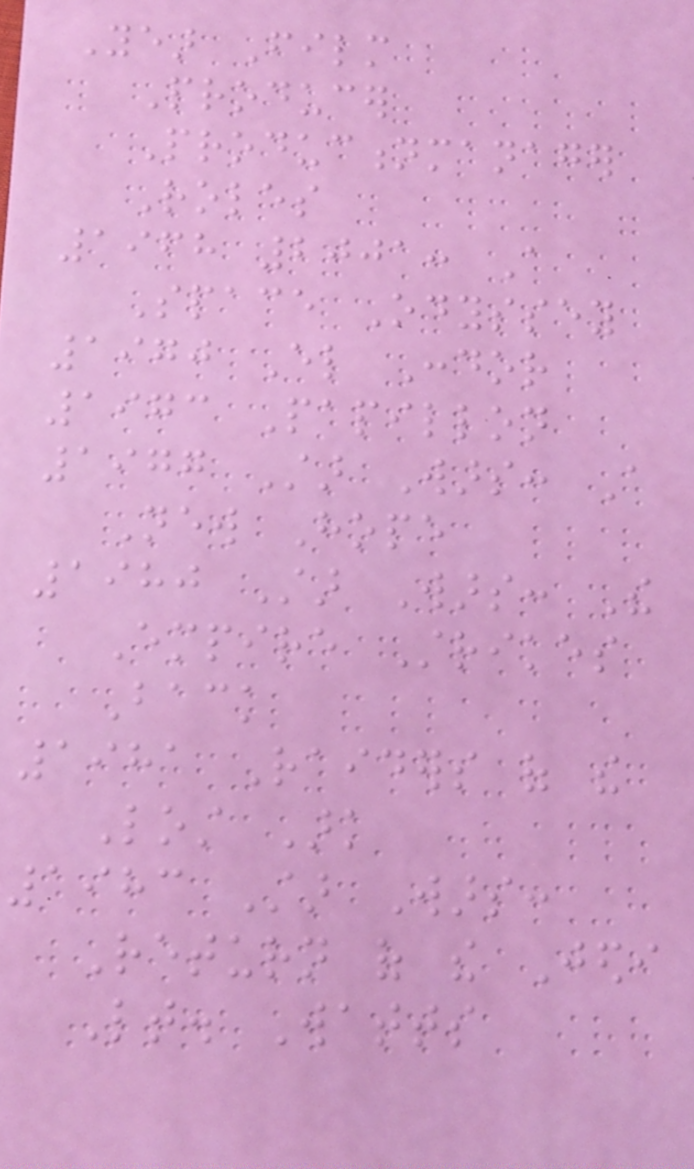Year Film
Producer
Productionmanager
Roles
1968 2001: A
Space Odyssey
1970 El Condor
1973 Papillon
1977 Star Wars: A
New Hope
1980 Star Wars: The
Empire Strikes
Back
1981 Raiders of the
Lost Ark
1983 Star Wars:
Return of the Jedi
Lt. Watts
